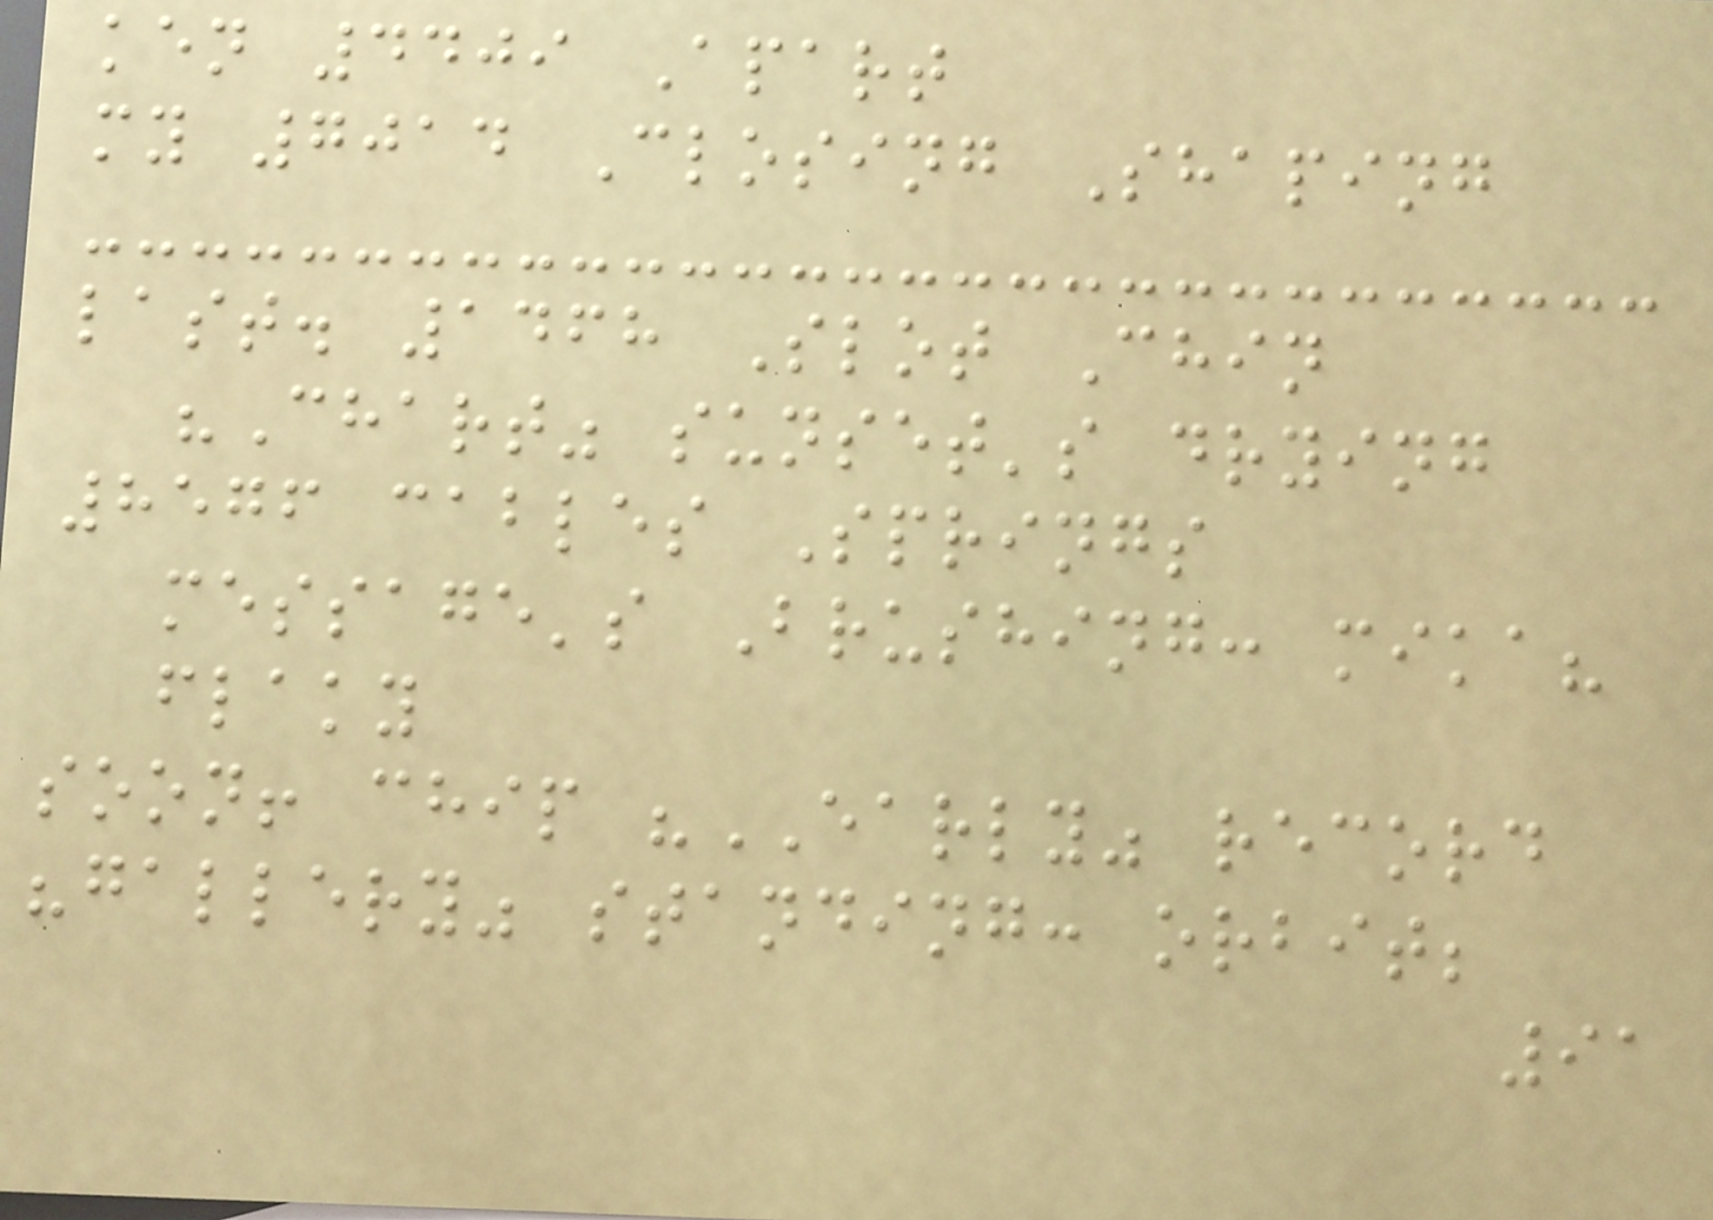ken 4409 Apart
my 7014 Closing Shaping
last. 1468 Slot Chin
"Chart" sunset's drying
8576 cables Springs
message's Brushing: mika?
flaky
soon! chip "EARLY" record
"gallery" standing: orbit;
91
